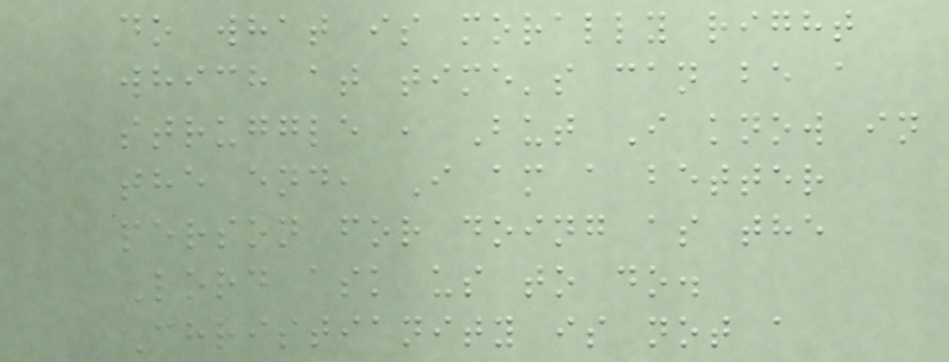do what is morally right
which at time's can be a
struggle , But I know in
the end, I am a better
person for doing as the
Lord ask us to do.
Christianity is not a
